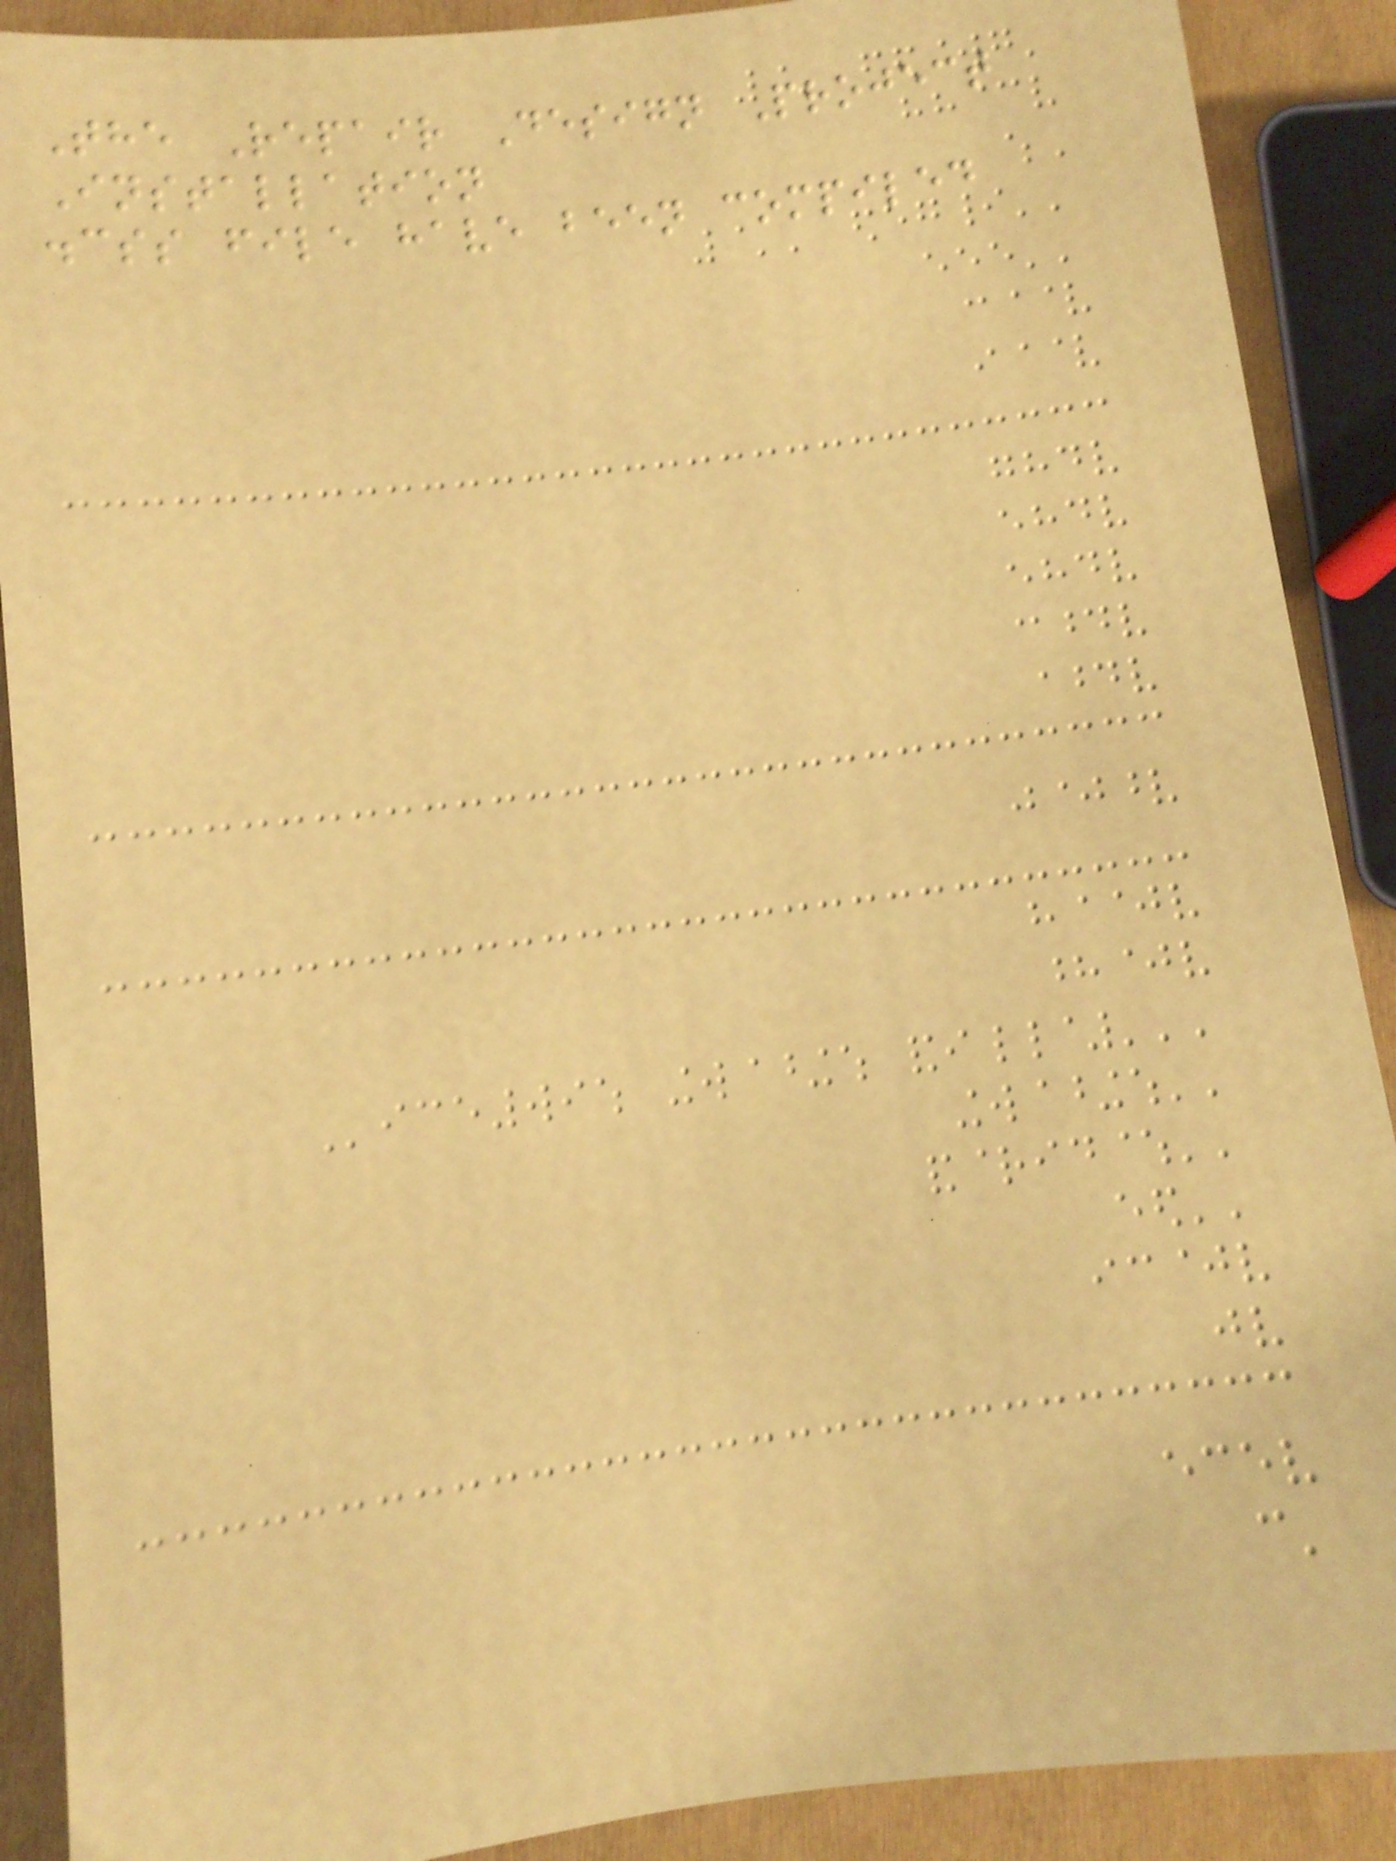The Repair Design Project
Installation
.css file have been compiled
